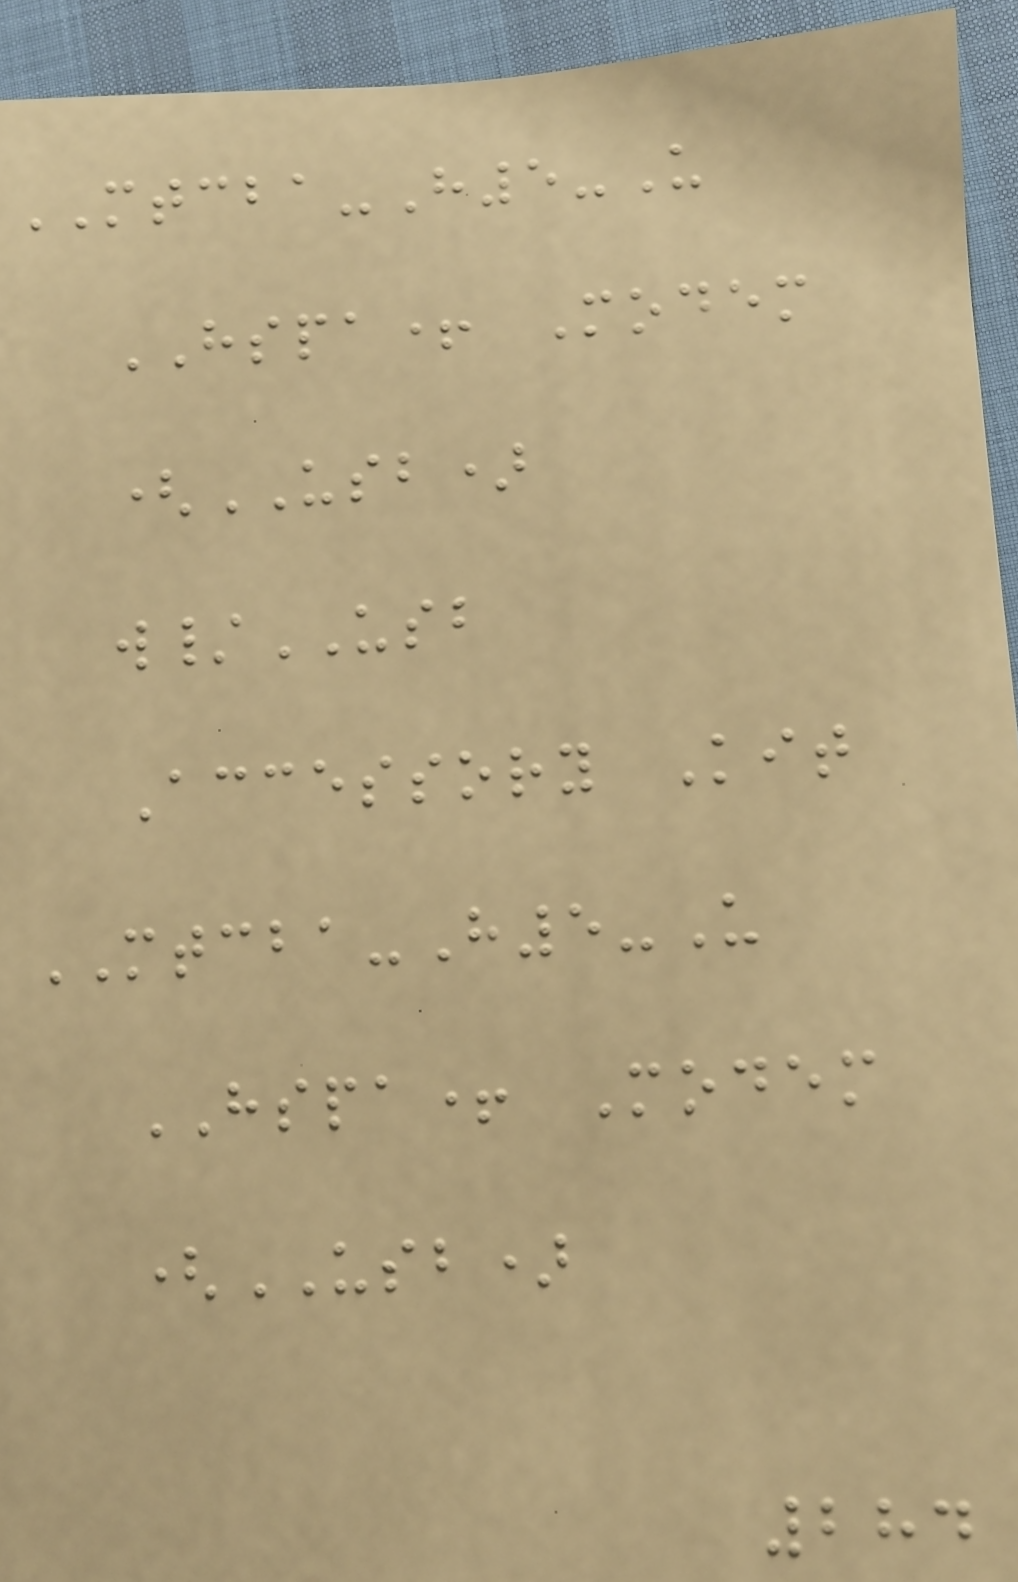MTCBA-H5-U
HSPA+ Modem
(USB)
w/USB
Accessory Kit
MTCBA-H5-U
HSPA+ Modem
(USB)
284
